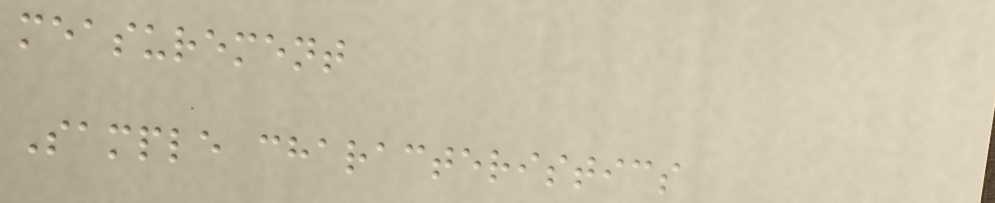measurement
Sample characteristics
